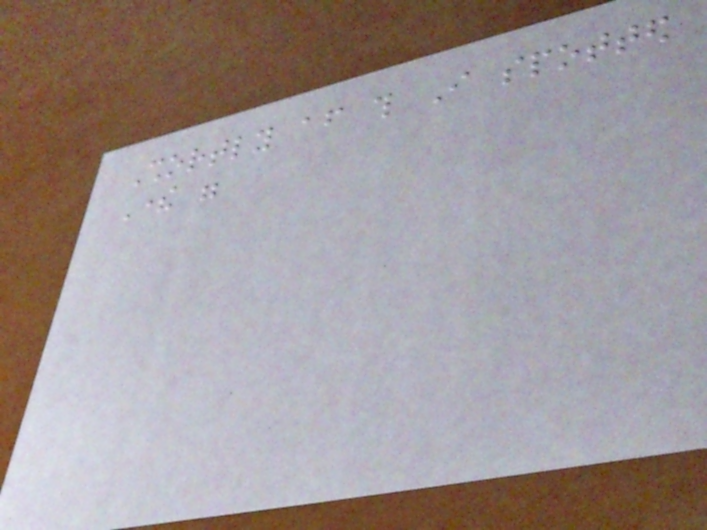Shortly after this I spotted
There were
